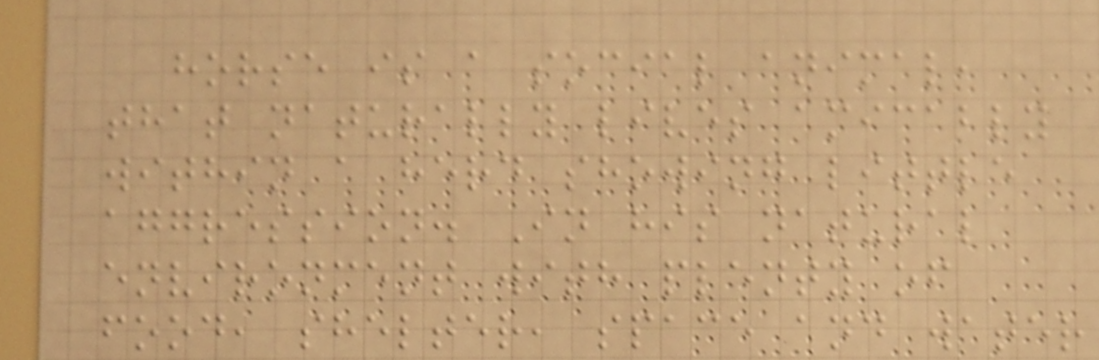horse is a social animal,
that naturally lives amicably
within a herd showing little
aggression. In his natural
environment with plenty of
food, shelter, space and water
